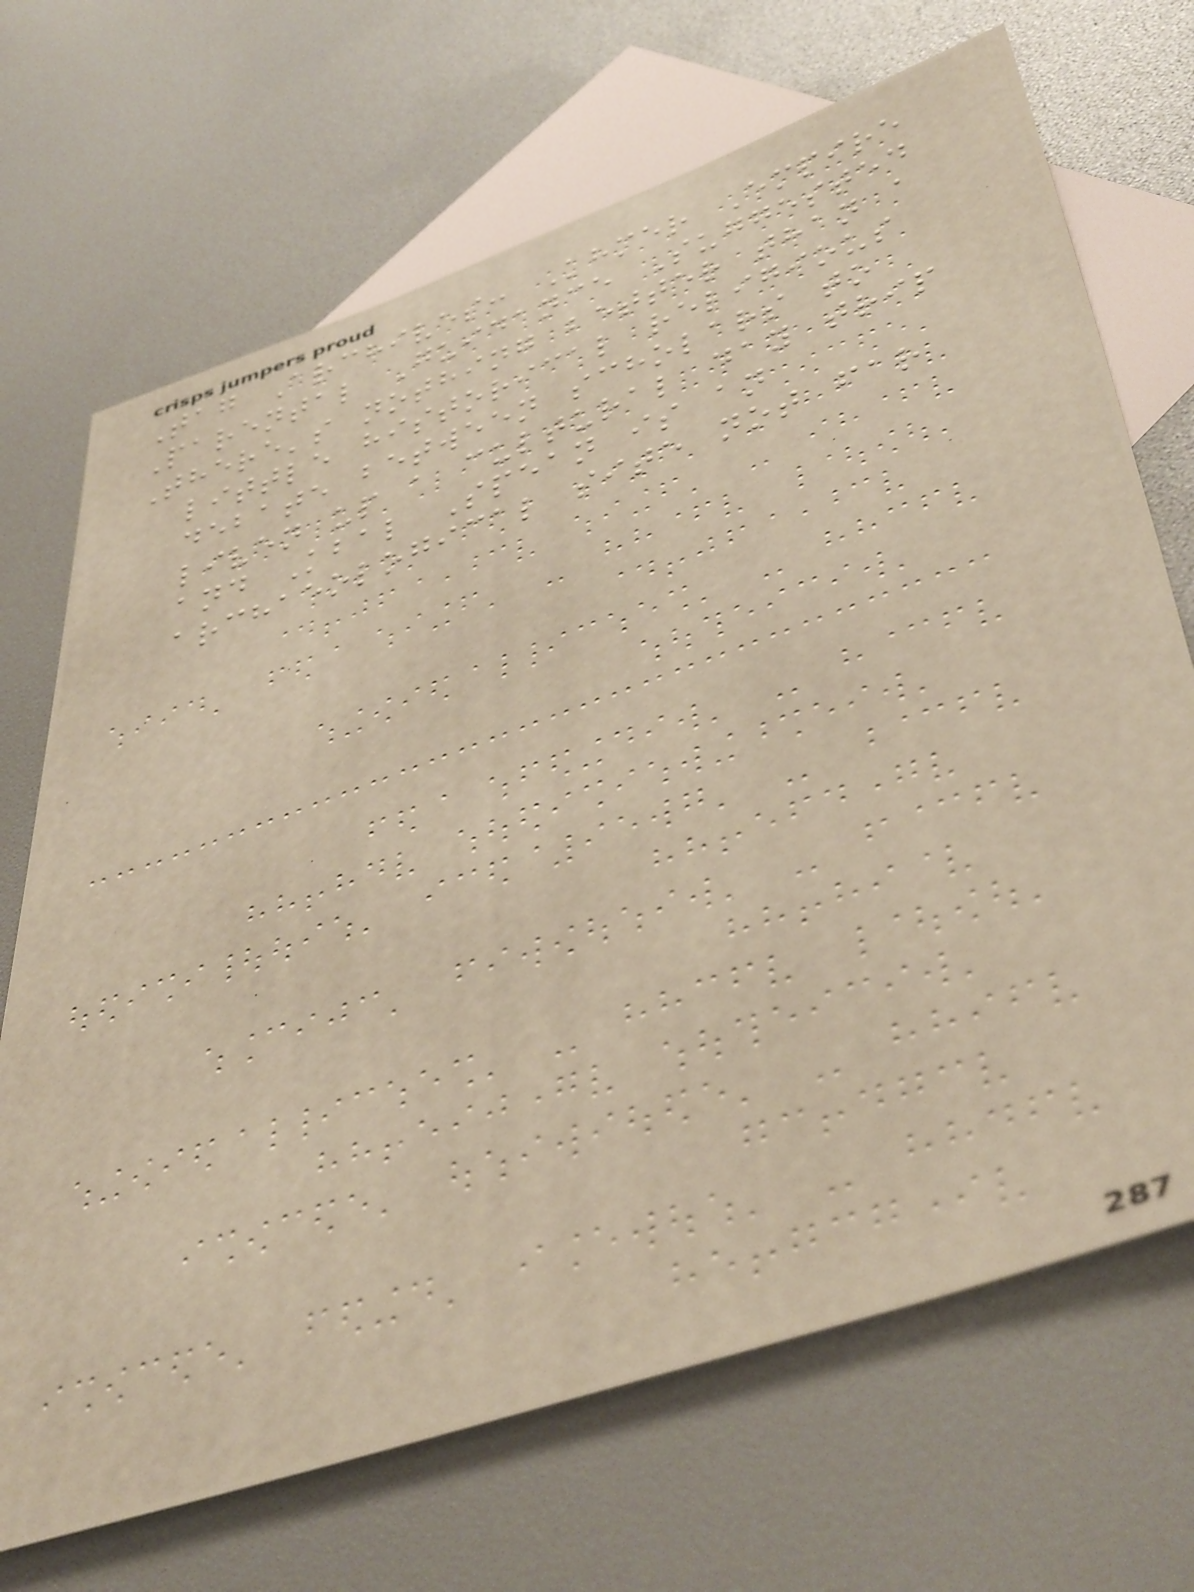Tag Archives: Khmer Empire
Parental Guidance Suggested
There's nothing better than a
little historical religious
debate between scholars to
liven up a cultural day trip
and Kbal Spean is an
archaeological site not far
